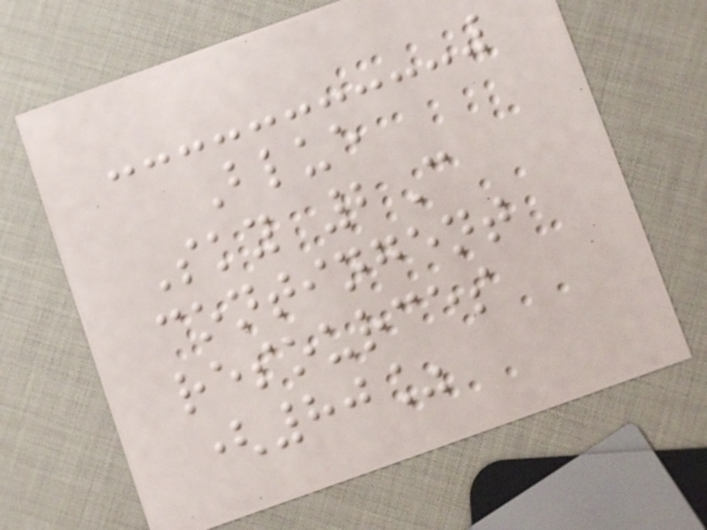Blue
Sky 2C
contingent
resources
(80%
